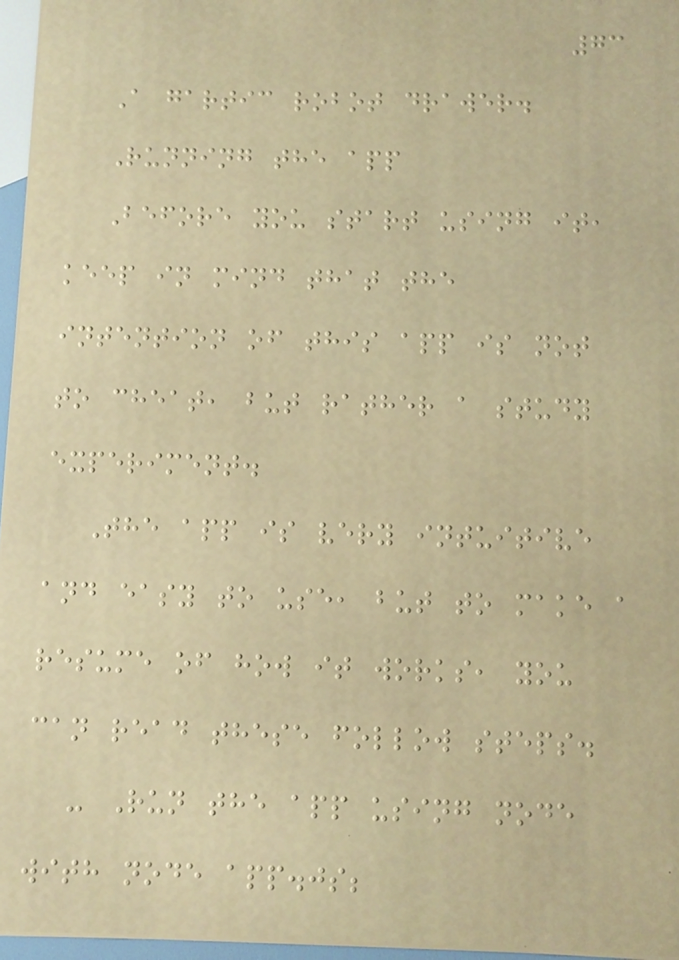73
A gartic robot drawer.
Running the app
Before you start using it,
keep in mind that the
intention of this app is not
to cheat, but rather a study
experiment.
The app is very intuitive
and easy to use, but to make a
resume of how it works, you
can read these follow steps.
- Run the app using node
with node app.js;
